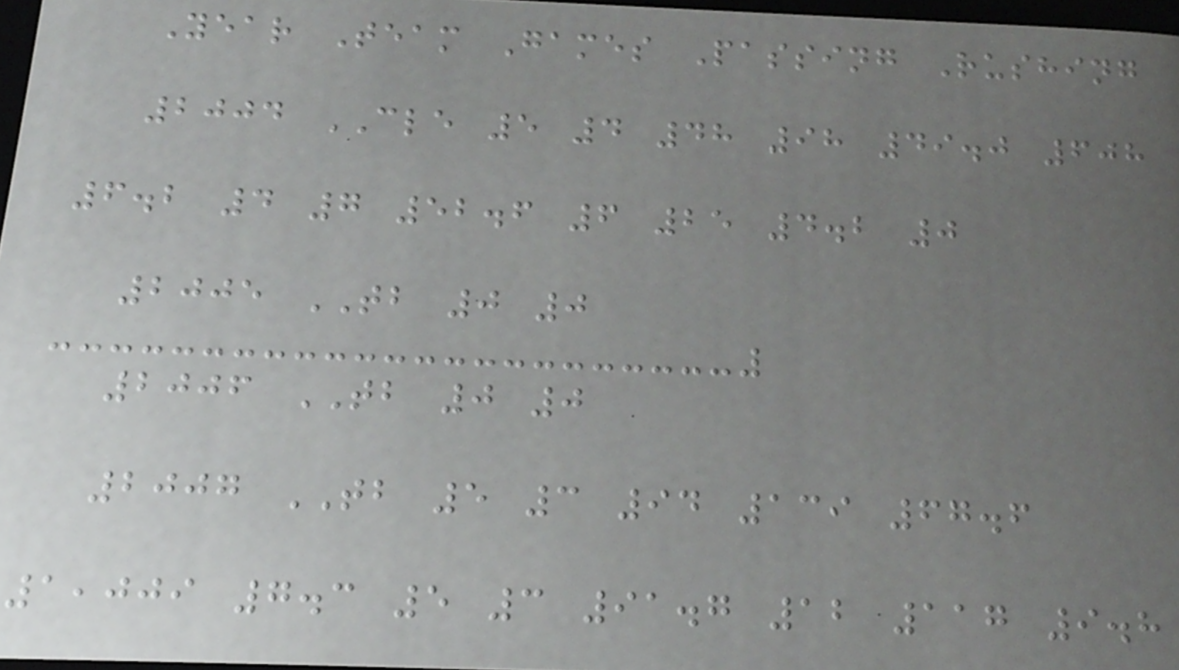Year Team Games Passing Rushing
2004 CLE 5 4 48 98 49.0 608
6.2 4 7 52.6 6 25 4.2 0
2005 TB 0 0
2006 TB 0 0
2007 TB 5 3 94 139 67.6
1,009 7.3 5 3 91.7 12 117 9.8
